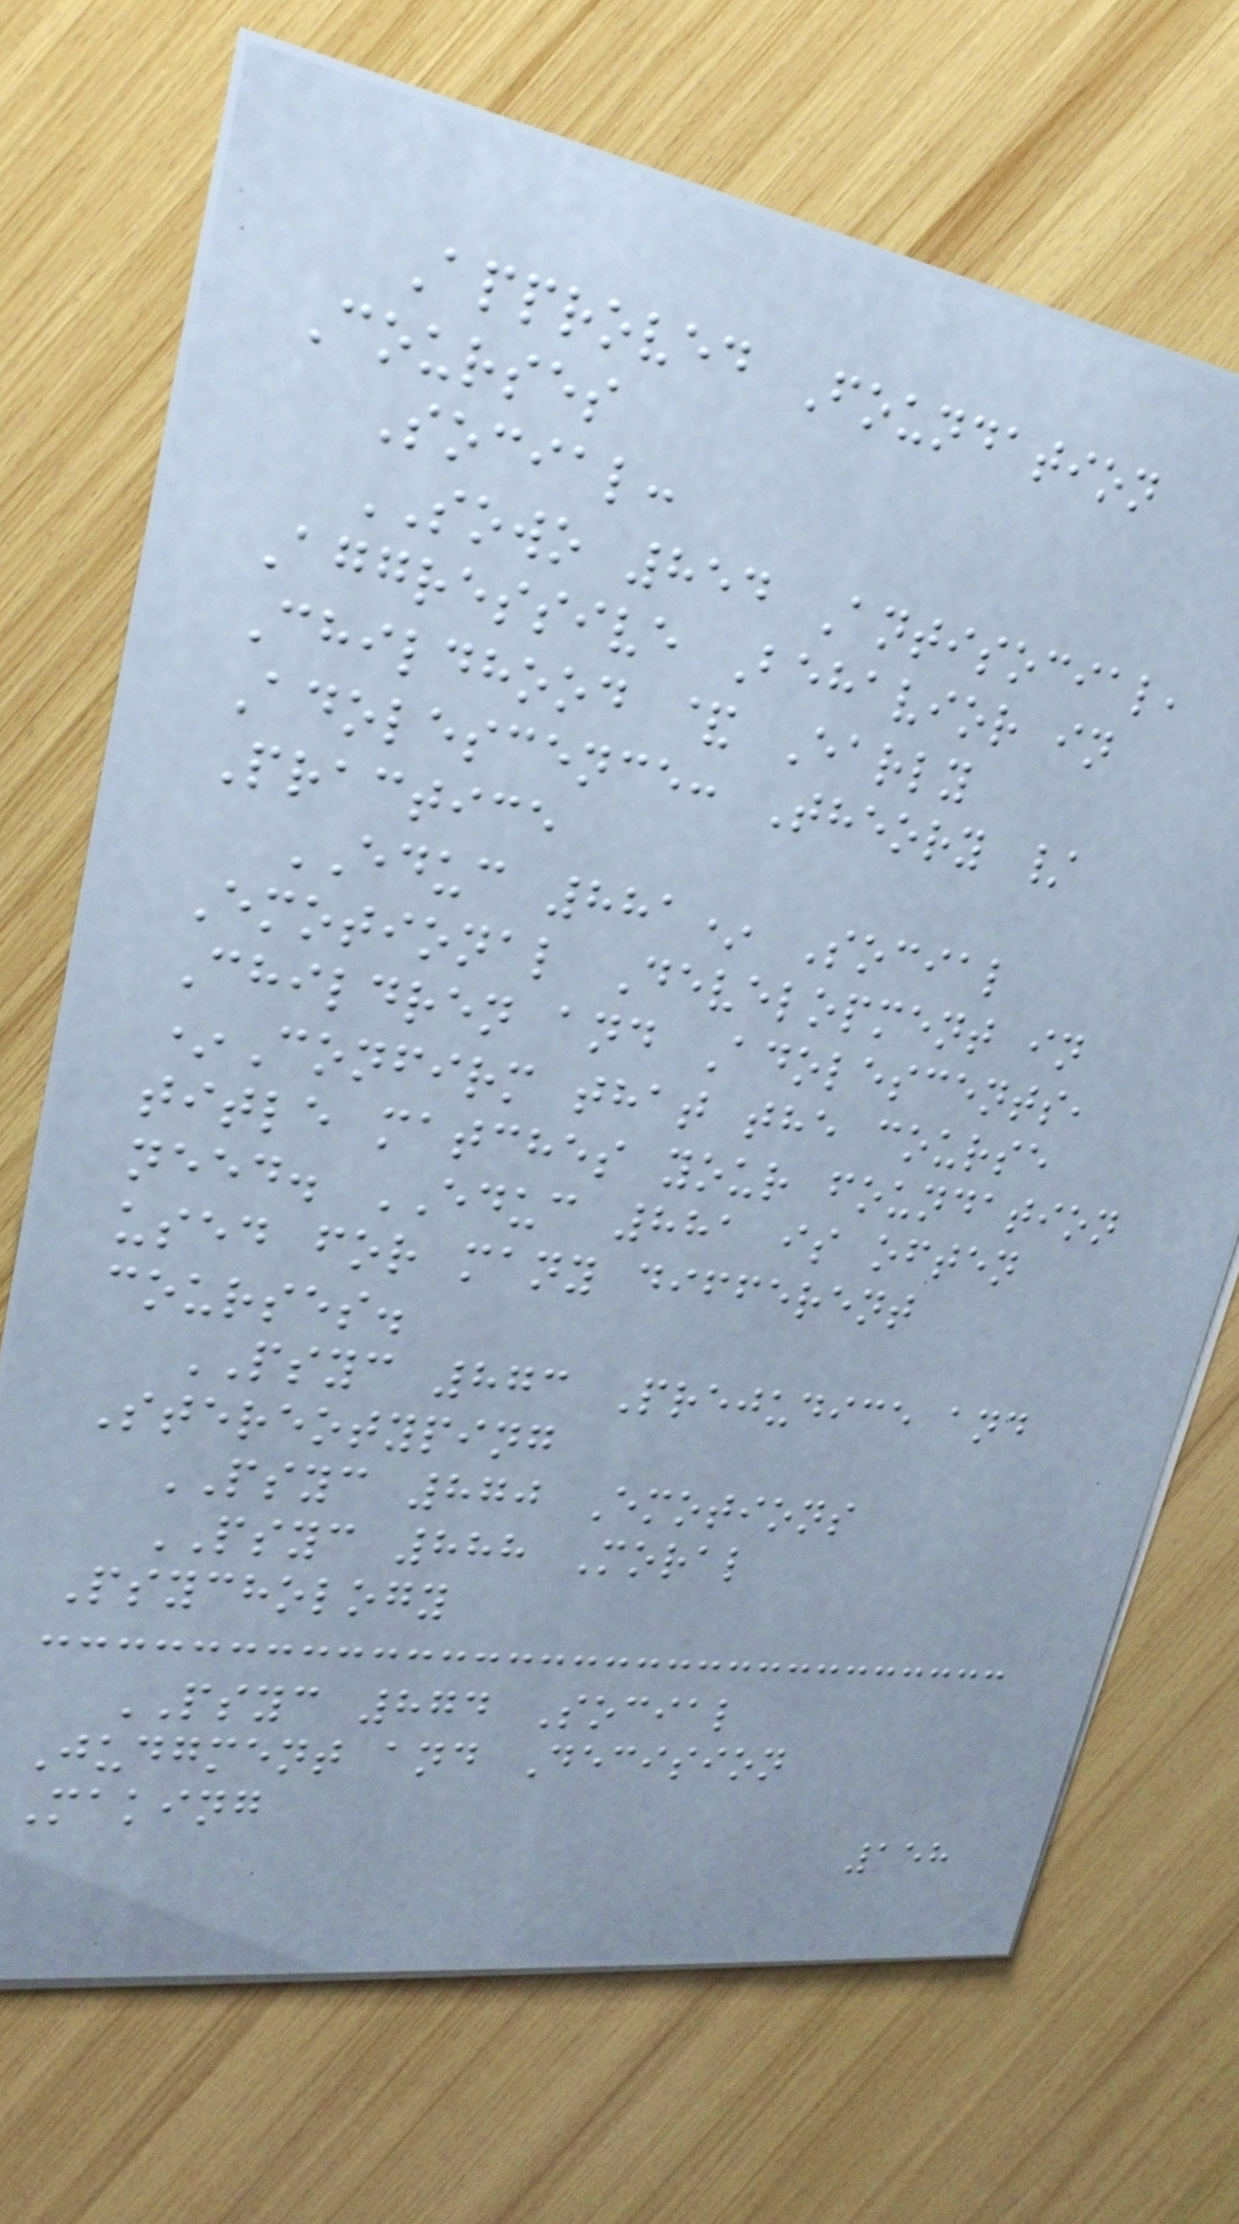Approved Foundation
Courses
Social:
SOWO 854 Antisocial,
Aggressive Behavior in
Childhood & Early
Adolescence: Theory /
Practice
EDUC 881* Social
Emotional Development in
Children and Adolescents,
*Confirm that the course
title matches your foundation
need. EDUC 881 is often
used for many different
courses.
PSYC 873 Prejudice and
Stereotyping
PSYC 870 Emotions
PSYC 888 Moral
Psychology
PSYC 874 Social
Judgment and Decision
Making
158
